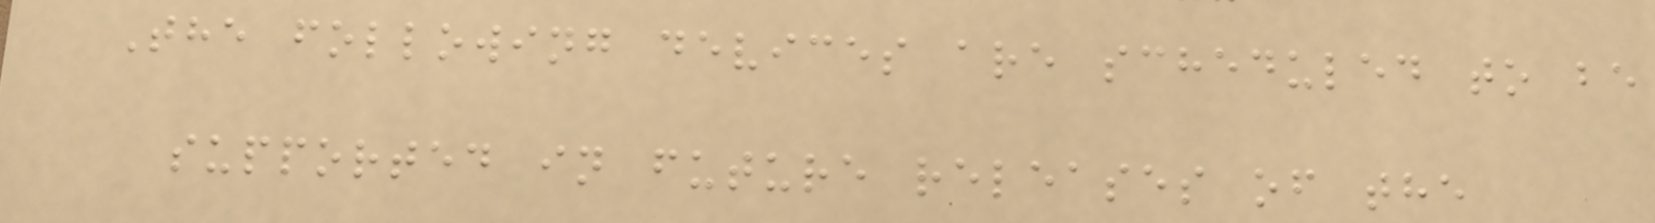The following devices are scheduled to be
supported in future releases of the
